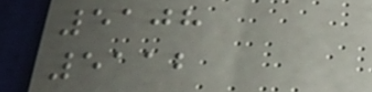5108
5112
